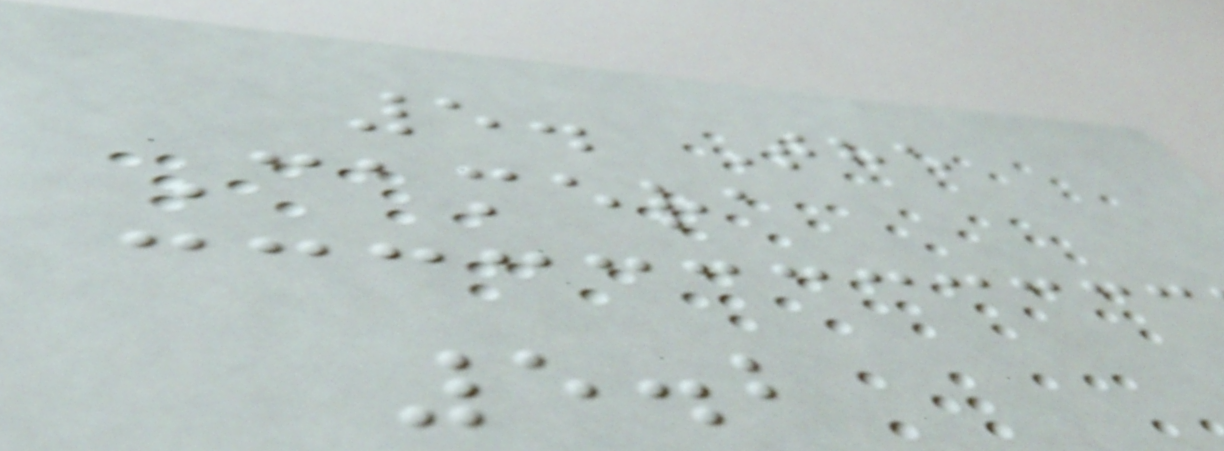5. The
Camera
5.2
